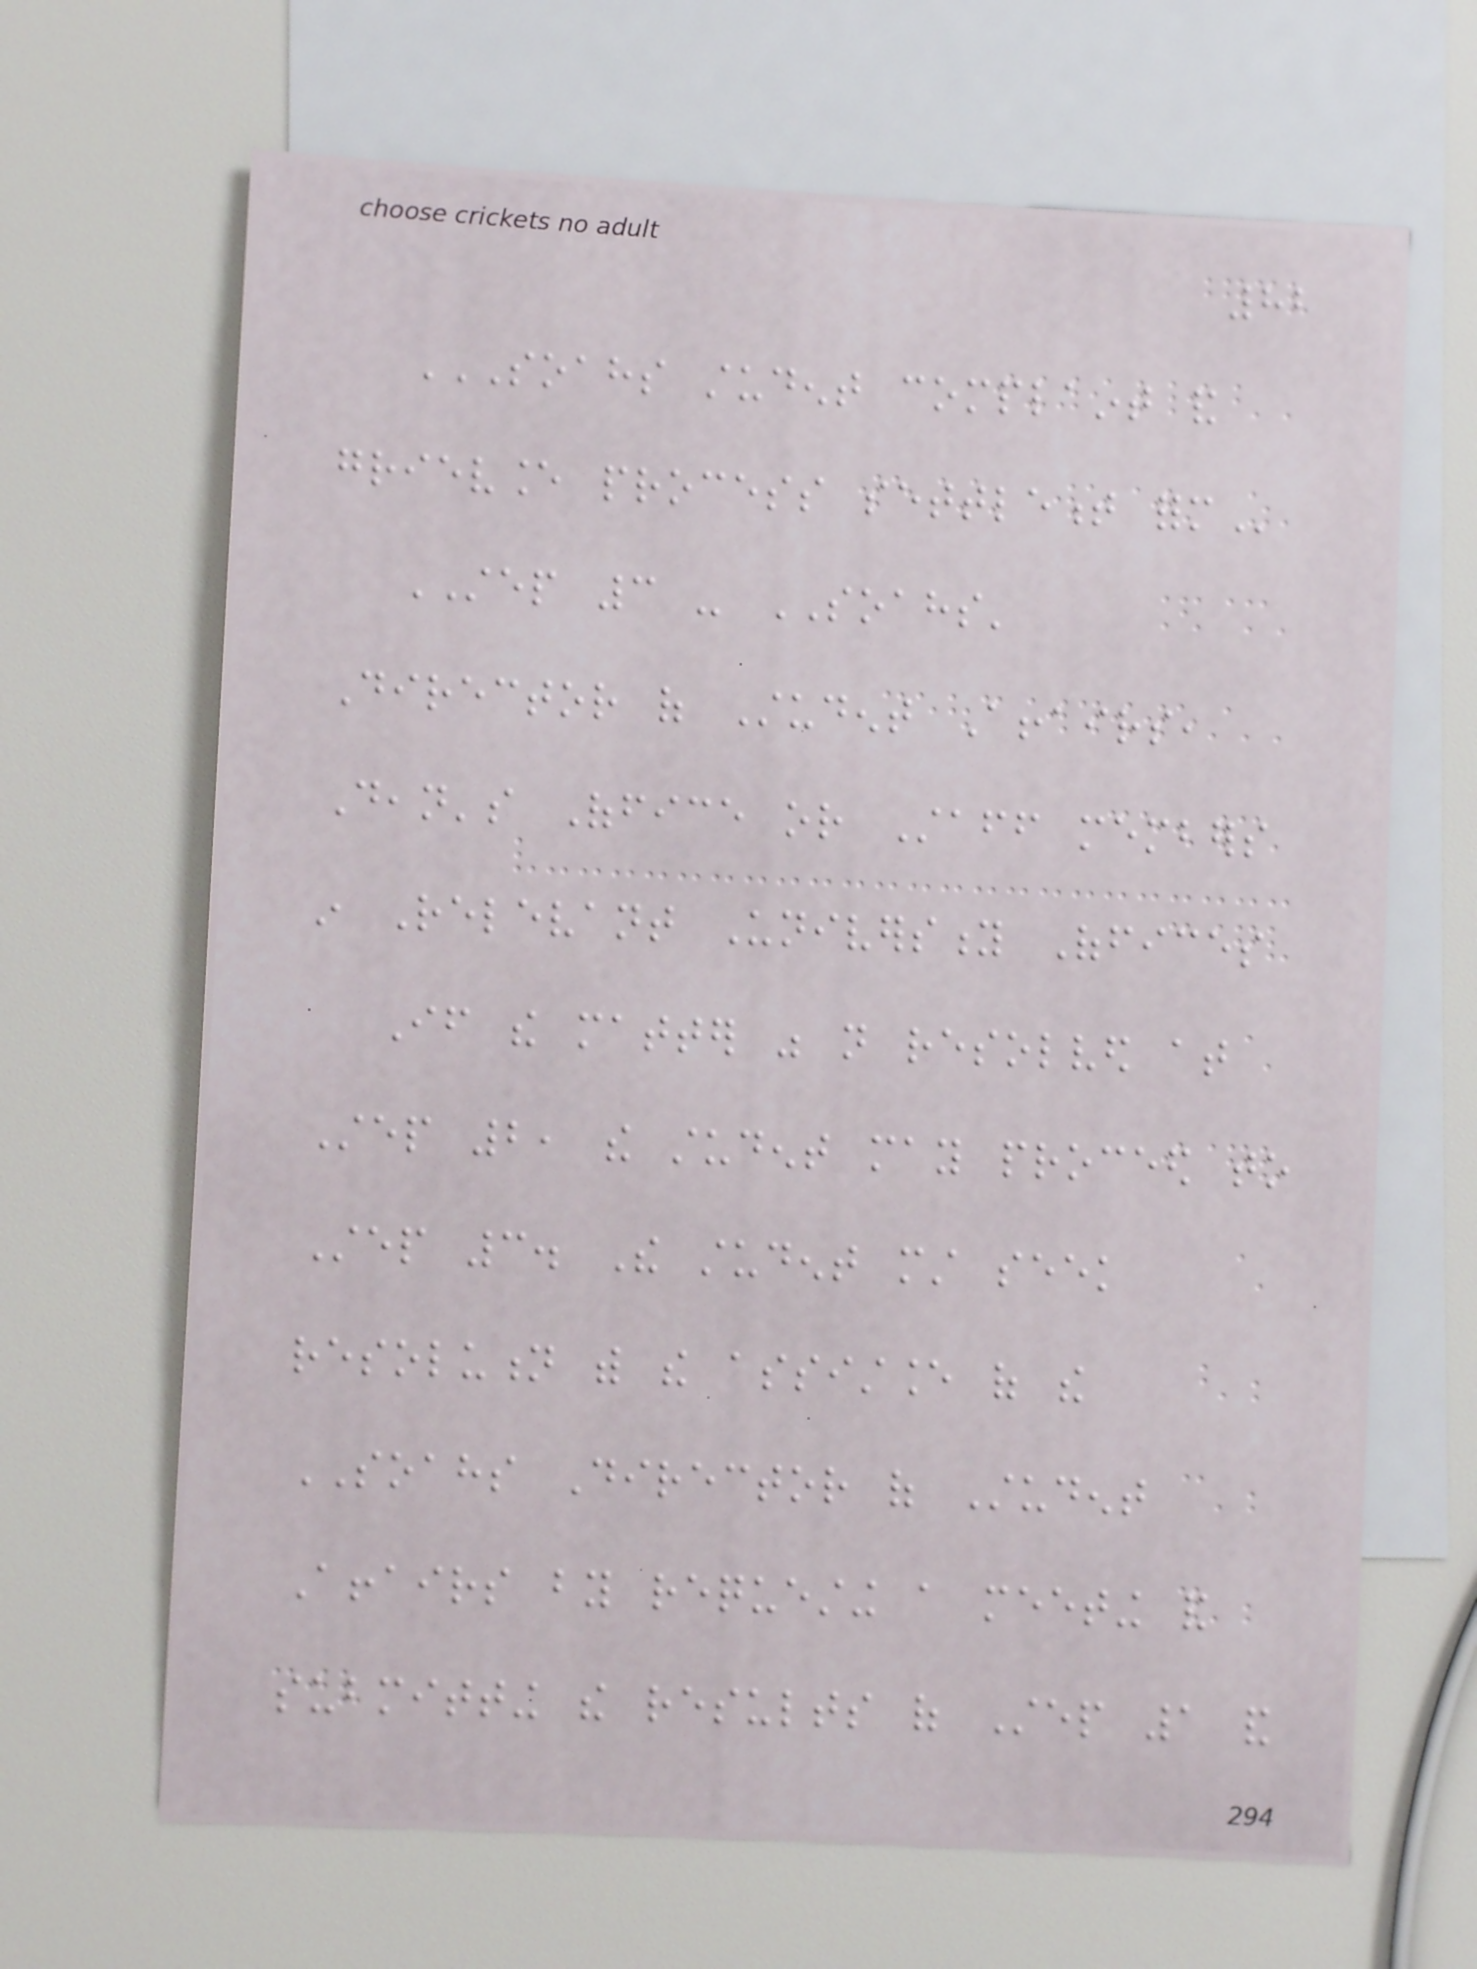82
SOAHS STUDENT COMPLAINT AND
GRIEVANCE PROCESS SETTLEMENT FORM
STEP 3 - SOAHS'
Director of Student Affairs,
Dean's Office or Staff members
in Relevant University Offices
If the matter was not resolved at
Step 2, the student may proceed to
Step 3. The student must seek
resolution with the assistance of the
SOAHS Director of Student
Affairs by requesting a meeting and
submitting the results of Step 1 and
